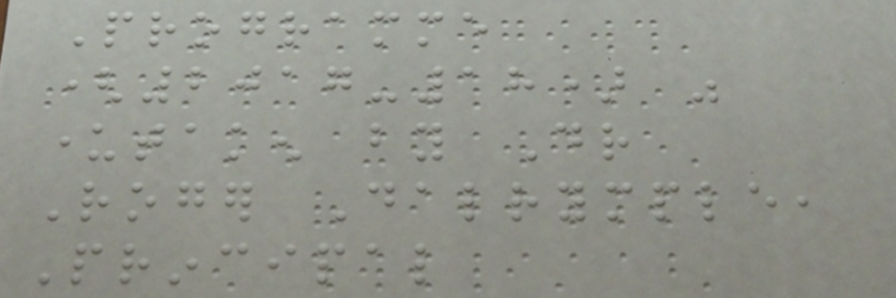Programme
(2017-18) was
undertaken by Dr
Roger Dalrymple,
Principal
